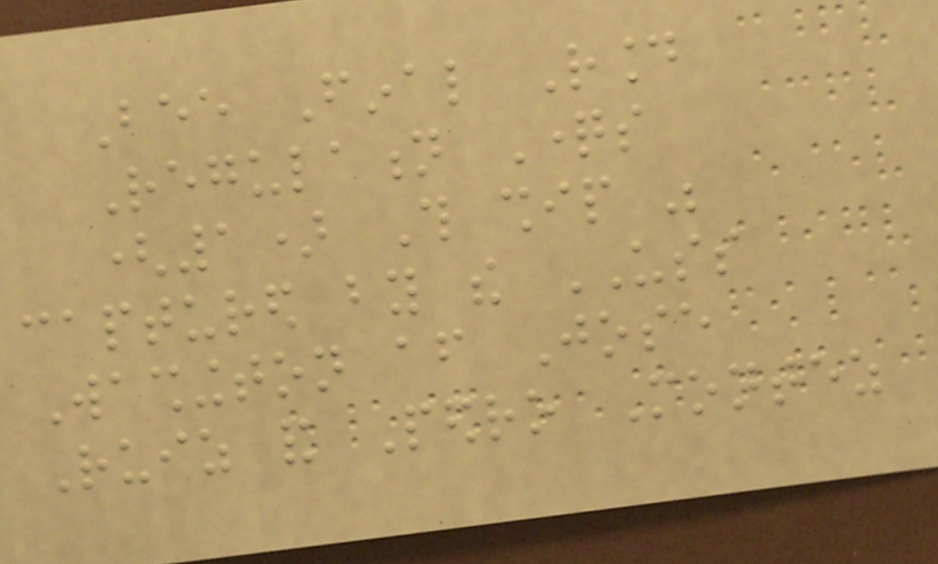Bee Final Round
Regulation Questions
(1) This ship was
captured by the USS
Washington after Jose
Ruiz and Pedro Montez
